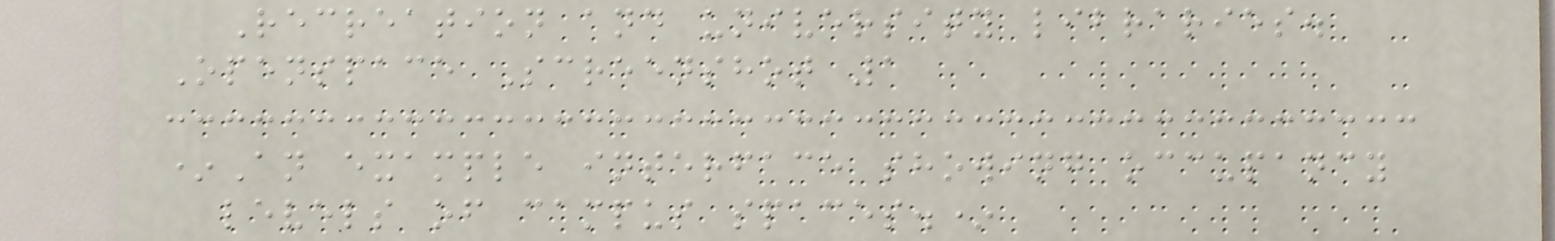Recreation and university libraries.
Openspace Screenshot 1
*An example interface showing occupancy
levels of campus spaces.*
